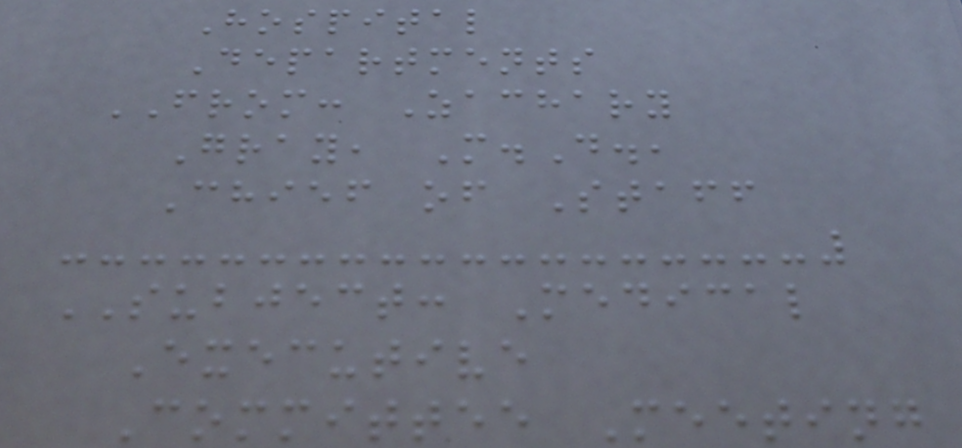Hospital
Departments
FROM: Zachary
Gray, M.D.,
Chief of Staff
SUBJECT: Medical
Executive
Committee Meeting
